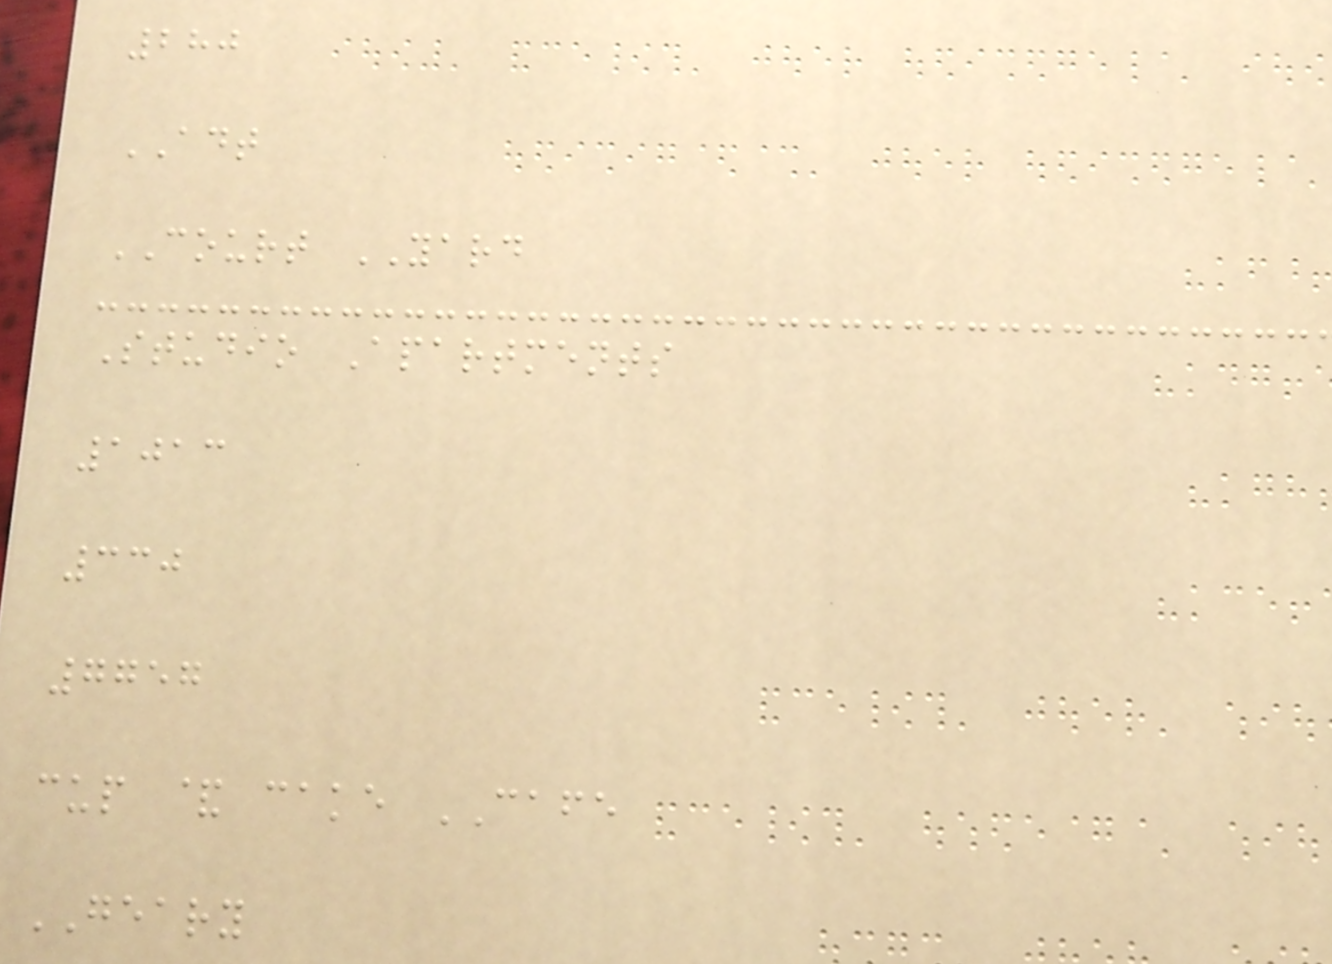280
ADT
COURT YARD
Studio Apartments
1013
330
7757
cup & cake CAFE
GEARY
